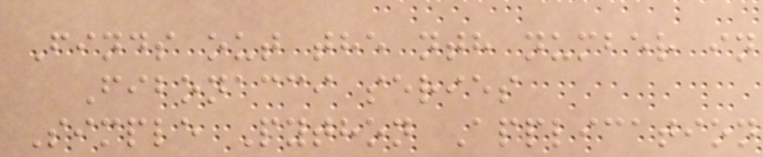Finds out the nth number in
Fibonacci series
Simple Python Application
